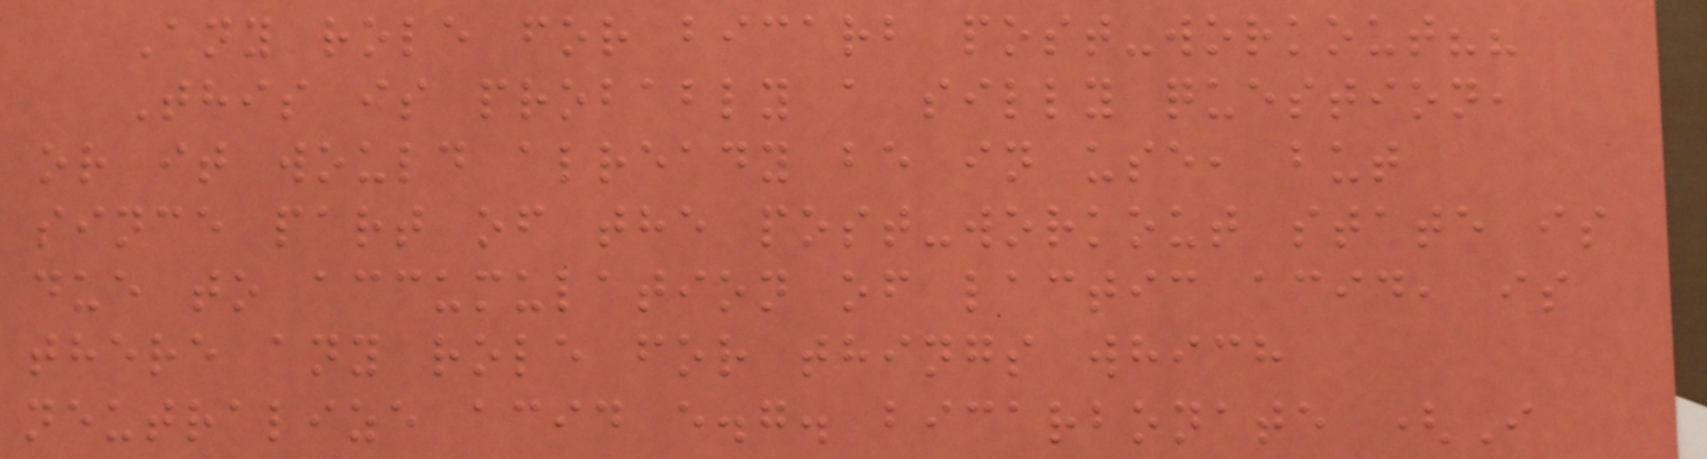Any role for bicarb post-workout??
This is probably a silly question,
or it would already be in use, but
since part of the post-workout state is
due to accumulation of lactic acid, is
there any role for things which
neutralize acid e.g. bicarbonate (I
